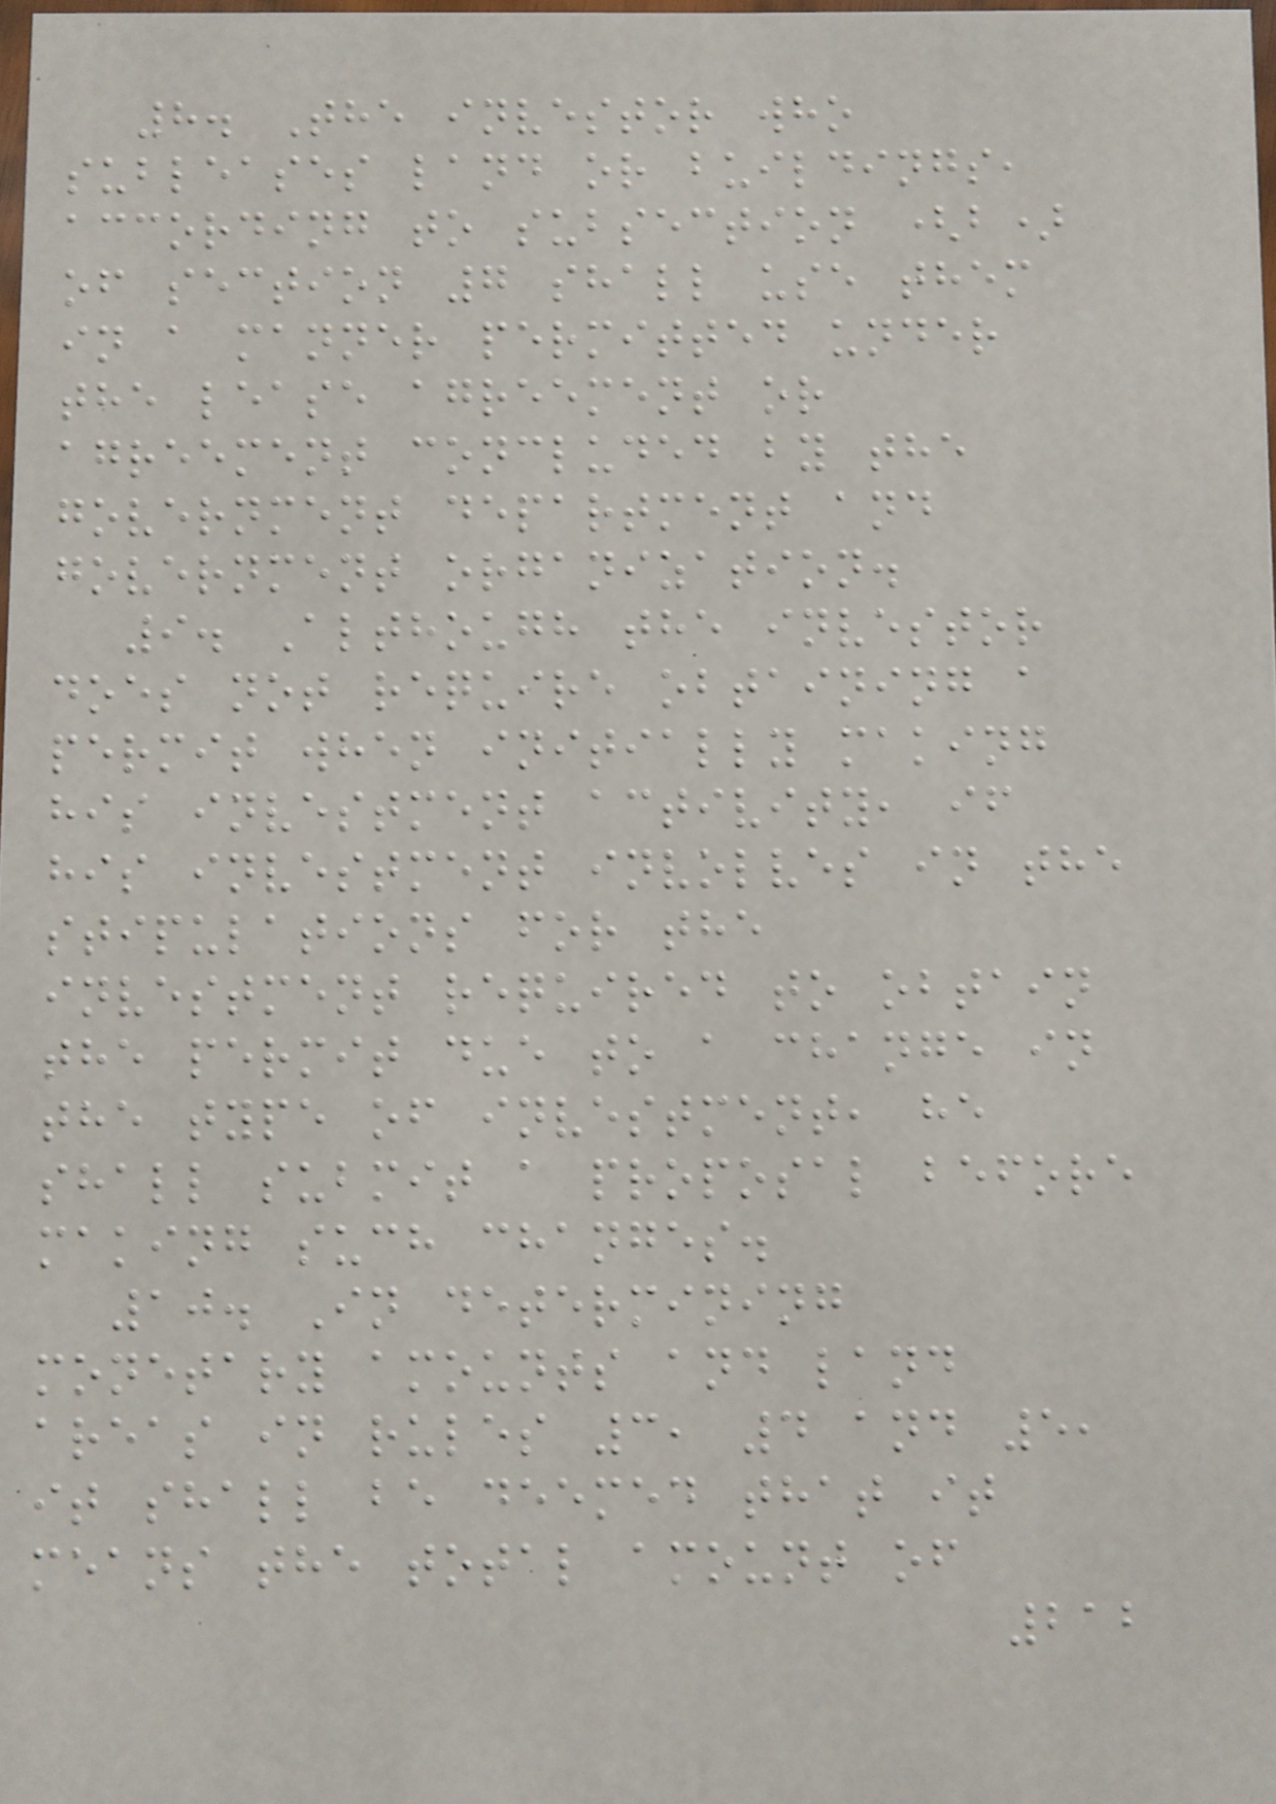8. The investor who
subleases land or buildings,
according to subsection (b)
of section 7 shall use them
in a manner permitted under
the lease agreement or
agreement concluded by the
government department and
government organization.
9. Although the investor
does not require obtaining a
permit when initially making
his investment activity, if
his investment involves in the
stipulations for the
investment required to obtain
the permit due to a change in
the type of investment, he
shall submit a proposal before
making such changes.
10. In determining
monetary amounts and land
areas in rules 3, 4 and 5,
it shall be deemed that it
means the total amount of
212
